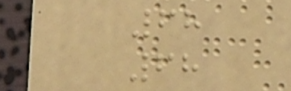68
68
